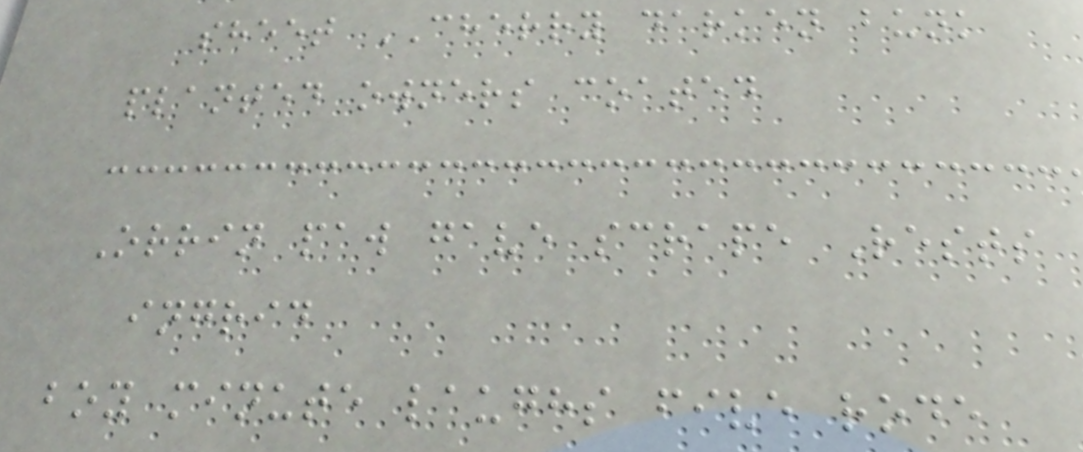sheet CHERRY darken bunk
planted owners coated
Orrin paw gave scrape Rests
ingrid
boy minute laughs five rode
